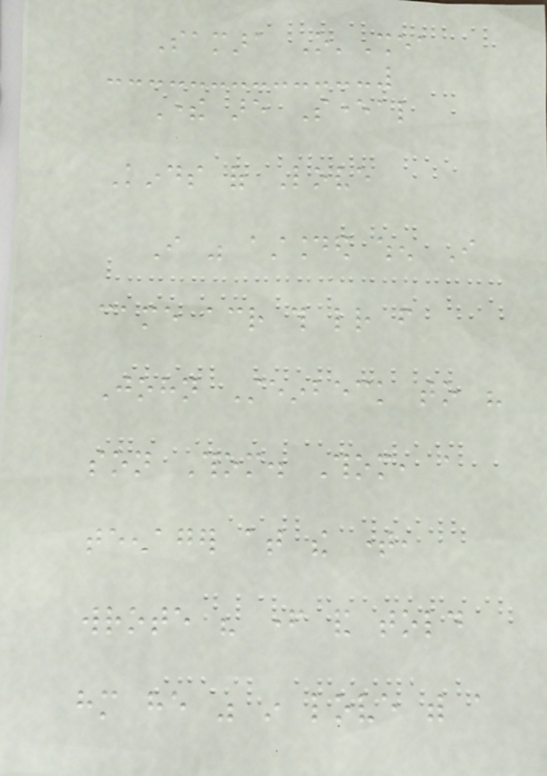Samara O'Shea
There are Several
Kinds of Love
I was astounded when I
came across this letter from
John Steinbeck to his
son Thom. Thom, a
teenager at the time,
wrote his father and told
him he was in love with a
